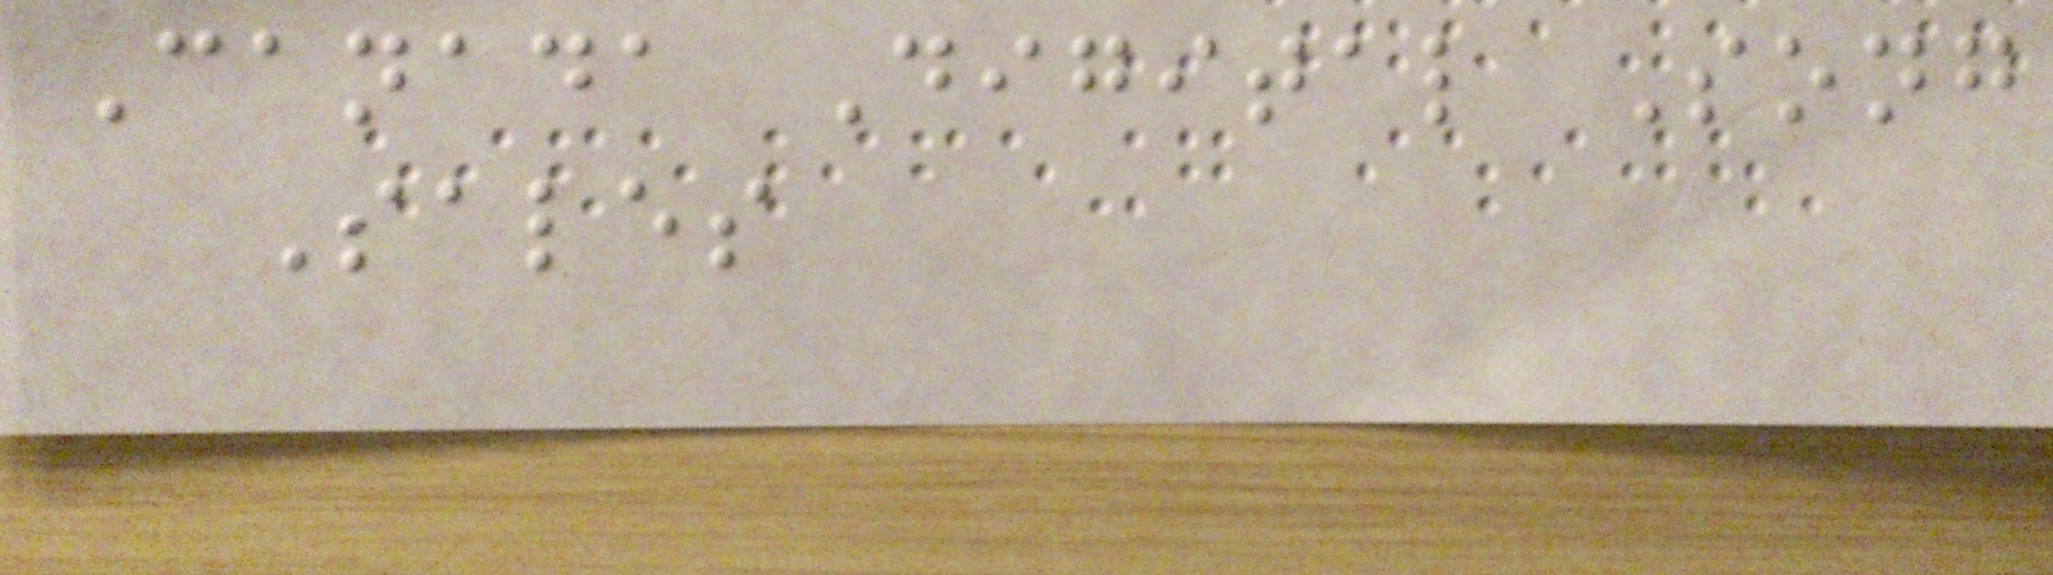Canada Digital Song
Sales
